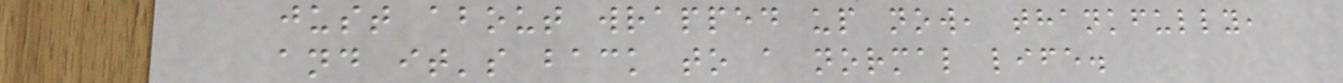just about wrapped up now, thankfully,
and it's back to a normal life.
